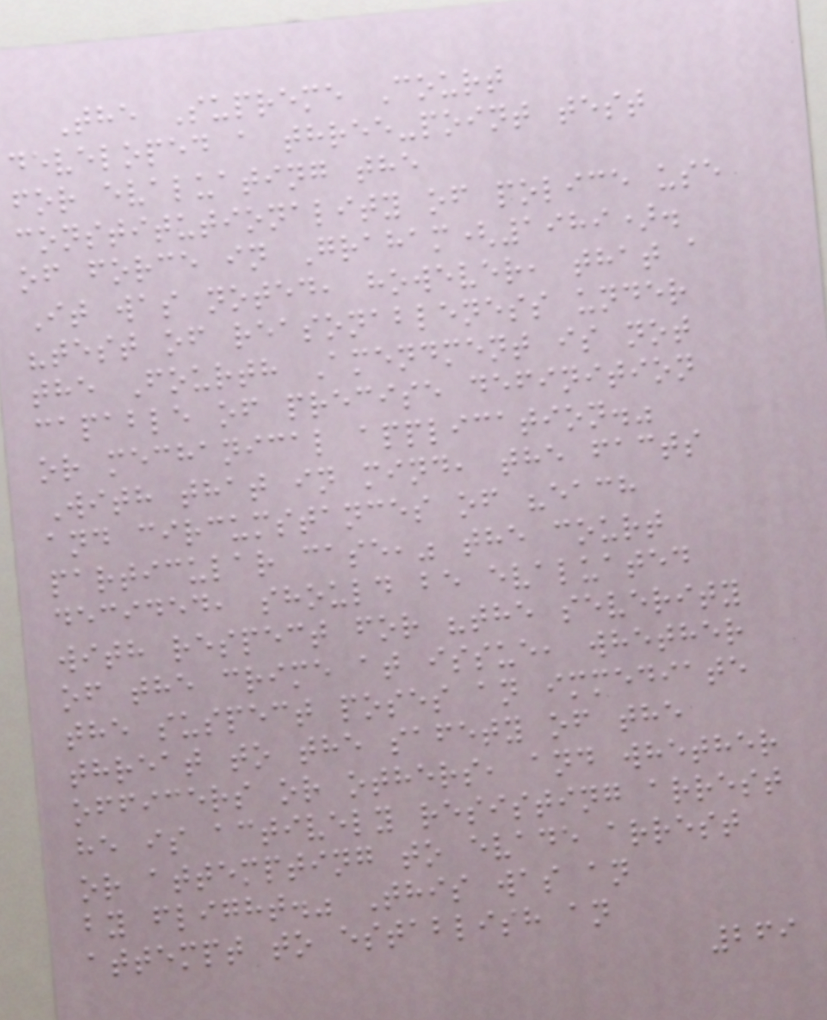The Supreme Court
developed a three-point test
for evaluating the
constitutionality of police use
of force in Graham(1989).
It was noted, however, that a
"test of reasonableness under
the Fourth Amendment is not
capable of precise definition
or mechanical application."
With that in mind, the facts
and circumstances of "each
particular case," the court
decided, should be evaluated
with respect for "the severity
of the crime at issue, whether
the suspect poses an immediate
threat to the safety of the
officers or others, and whether
he is actively resisting arrest
or attempting to evade arrest
by flight." This was an
attempt to establish an
269
